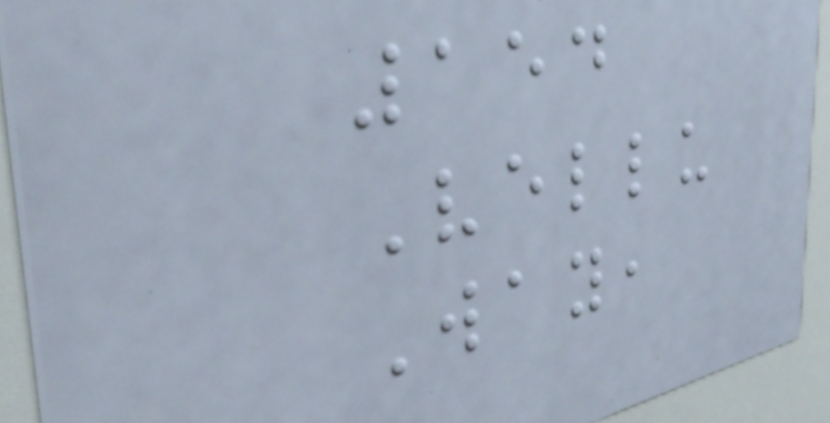154
Vellu
Way,
